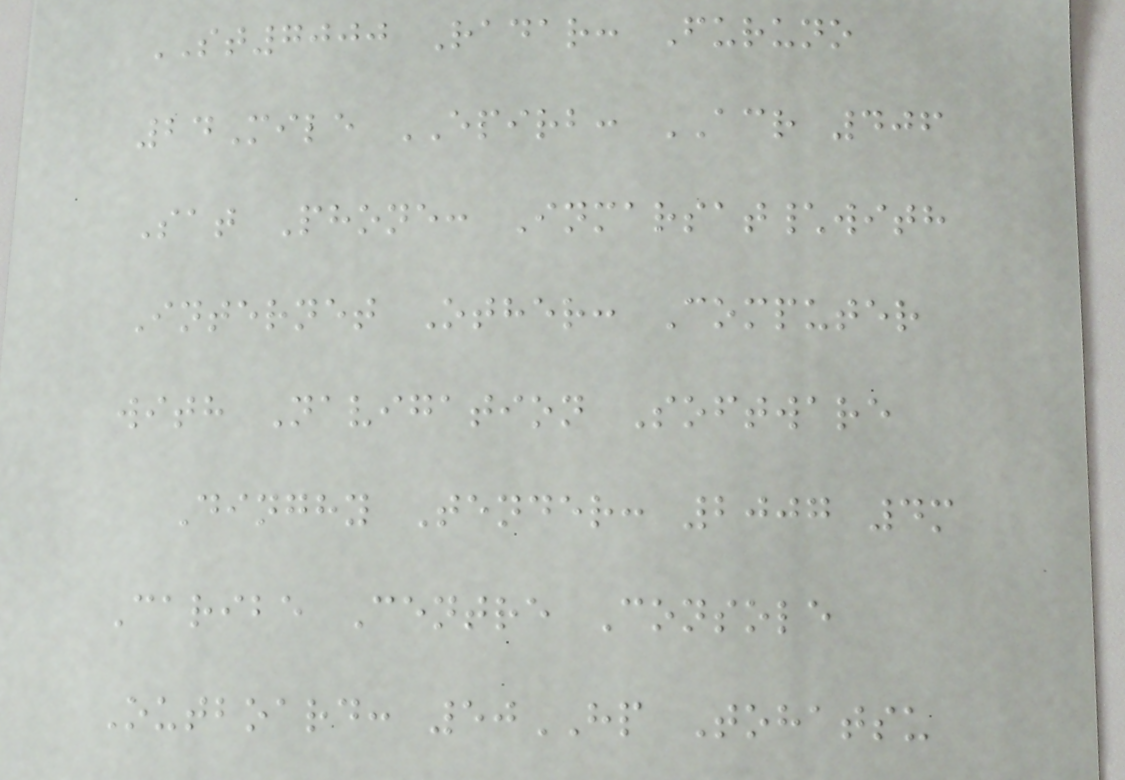ST7000 Radar: Furuno
24Mile EPIRB: ACR 406
Sat Phone: Inmarsat\with
Internet Other: Computer
with Navigation Software
Dinghy Tender: 2007 4m
Caribe Centre Console
Outboard: 50HP Tohatsu
